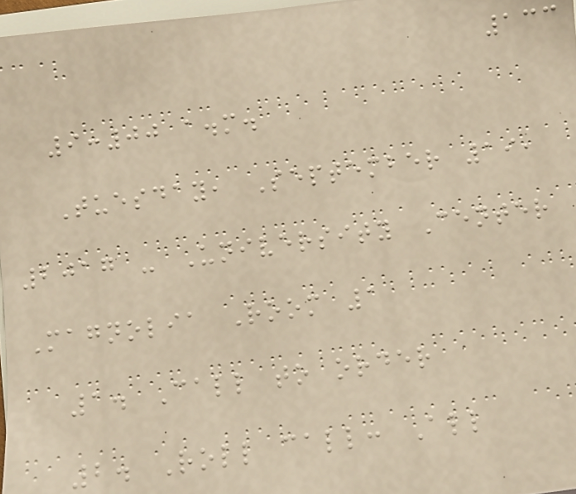133
9:00 a.m.
Tuesday, September 19,
2017 - University Center
Magnolia Room 1
1. Call to order
2. Roll call: All
